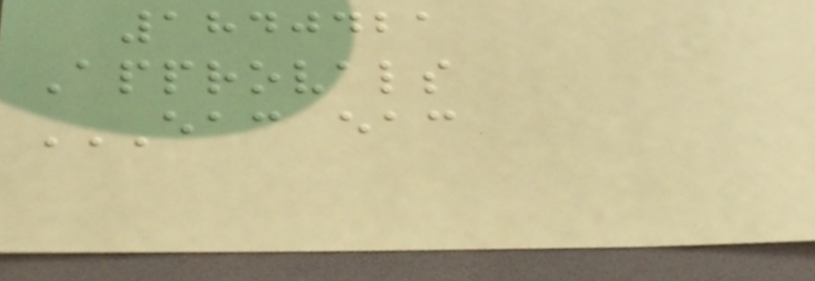1840421
Approvals
EAC EAC
